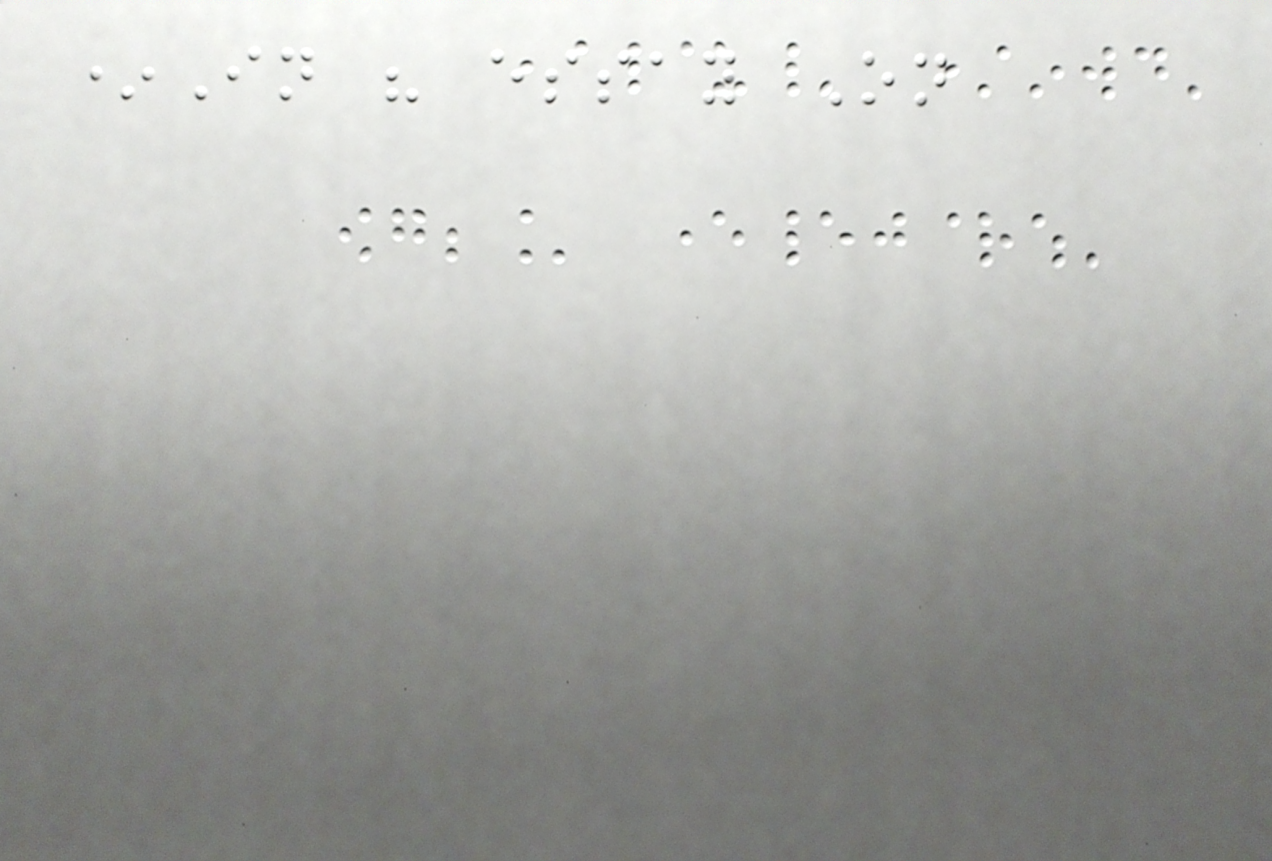*In his essay On
